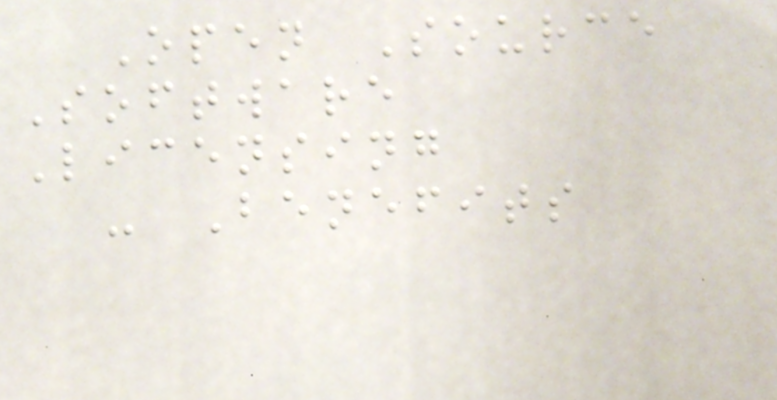Open Source
Software
Licensing
- Benefits
